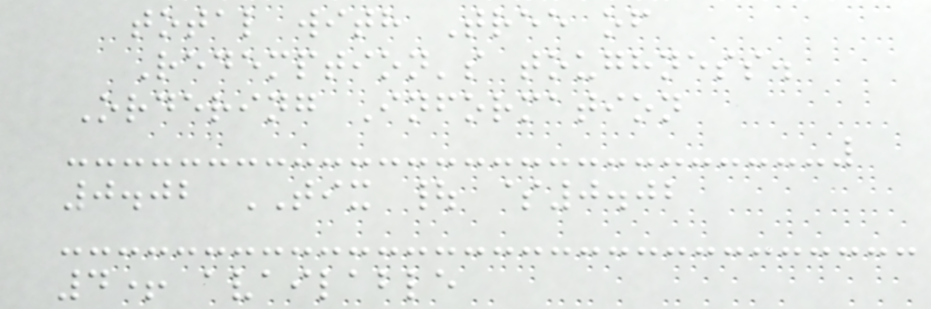total with Tree of
Redemption's toughness.
Ordering Information
0.02 TIX | $0.02
4+ available
